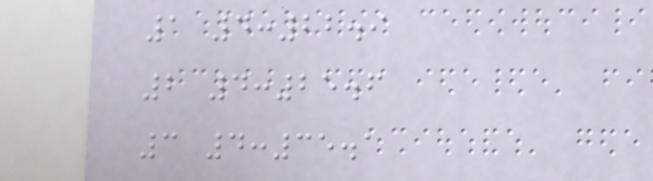1 4:22.9
2 4:25.6
3 4:35.1
